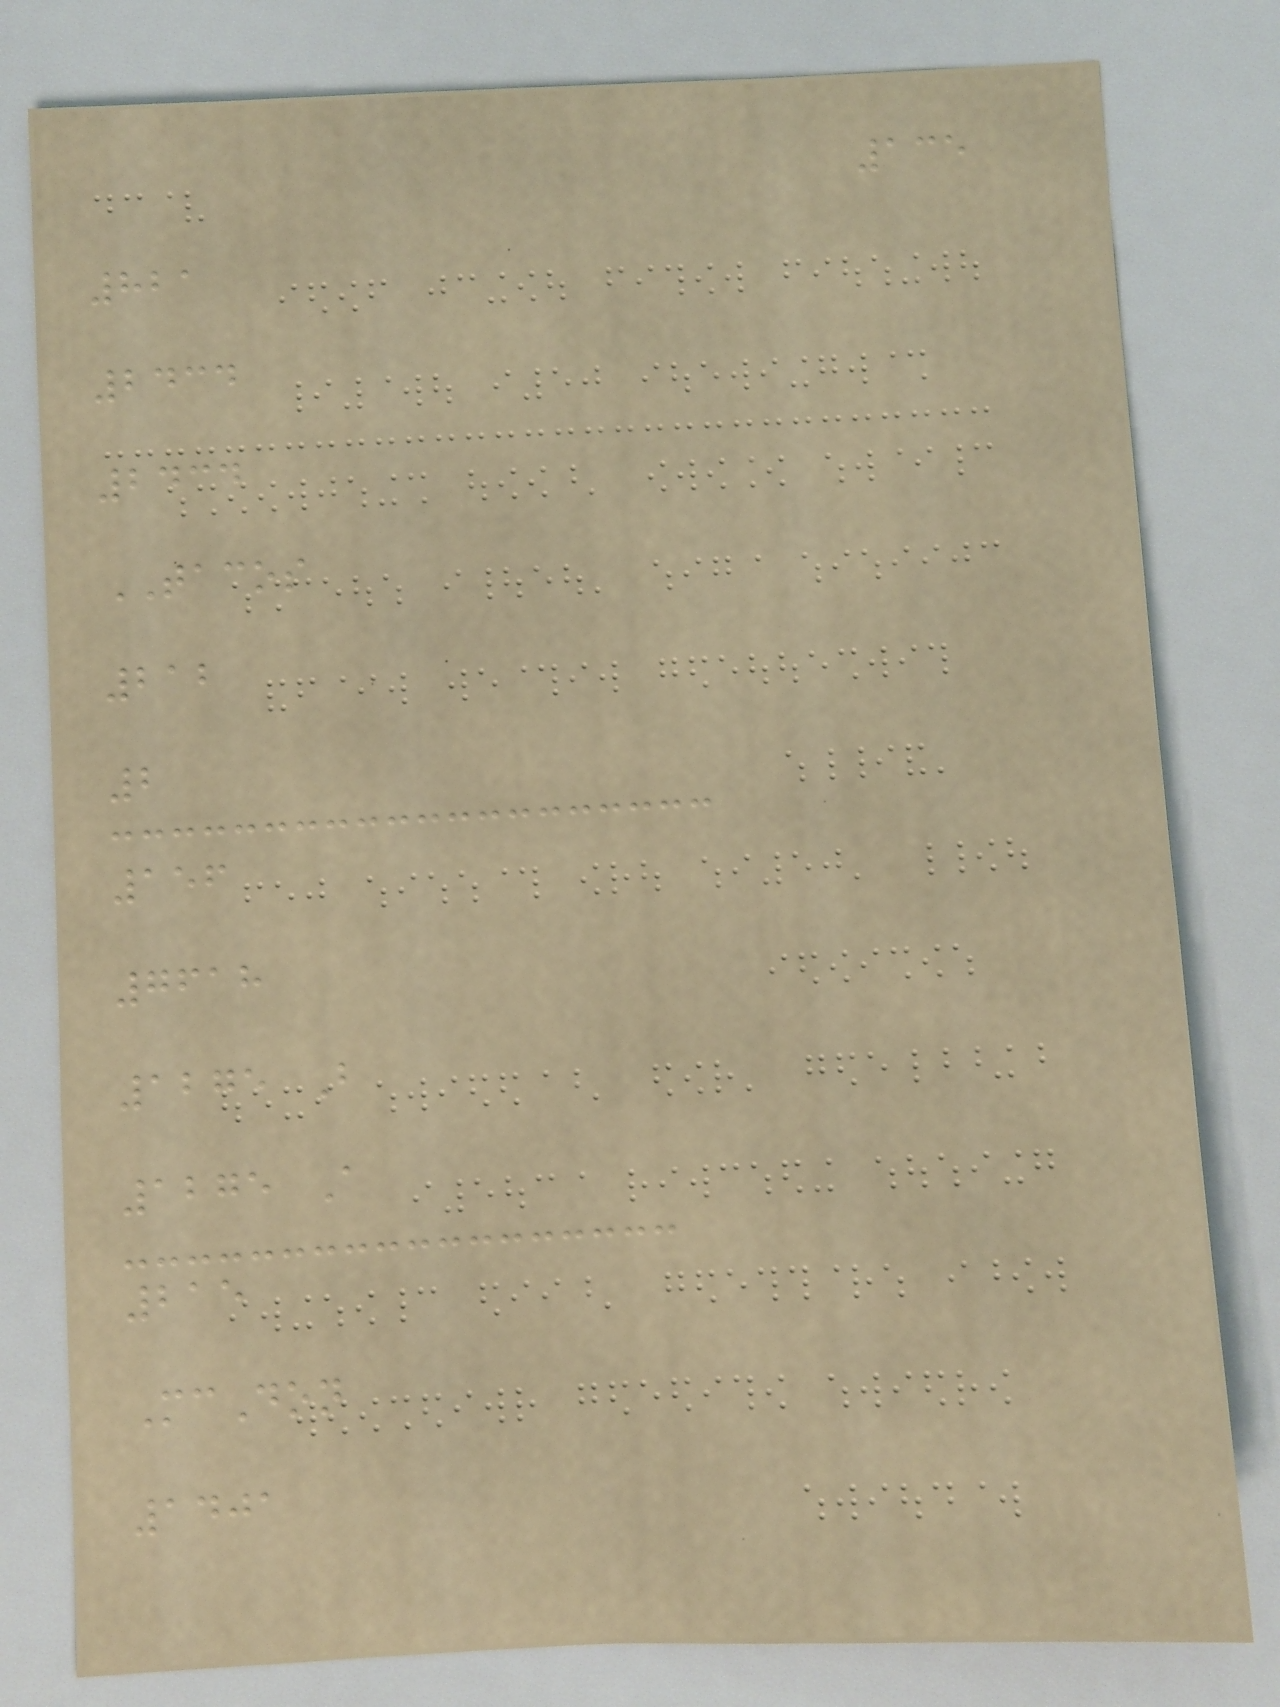135
821
2434
2434
TACOS
212
2
156
7618
1275 B
1275 A
215
McDon
1401
